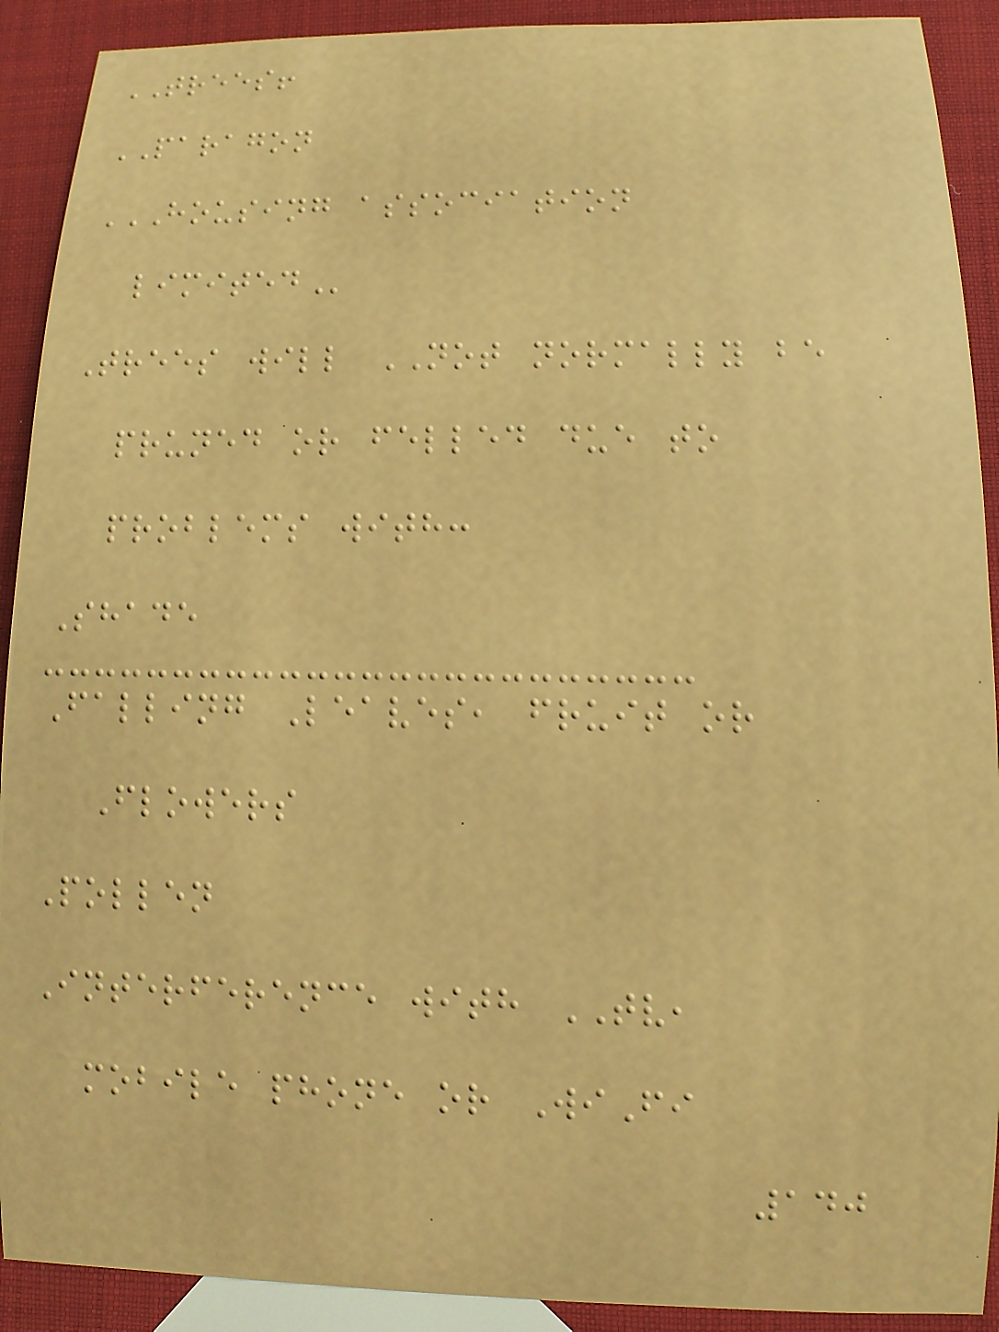TREES!
PARAGON
HOUSING ASSOCIATION
LIMITED
Trees will NOT normally be
pruned or felled due to
problems with:
Shade
Falling Leaves, fruit or
Flowers
Pollen
Interference with TV,
mobile phone or WiFi
140
